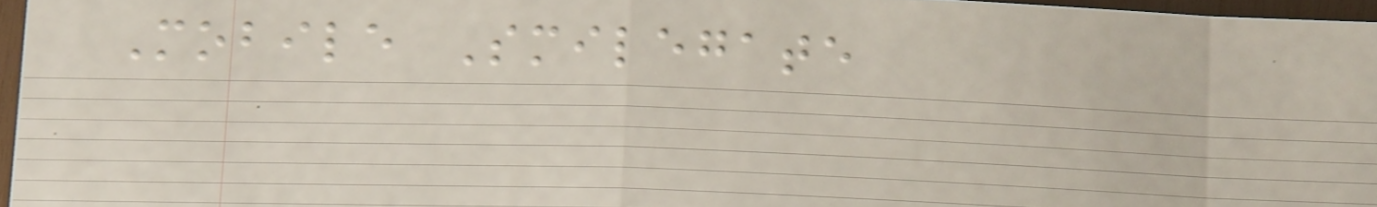Mobile Smilegate
